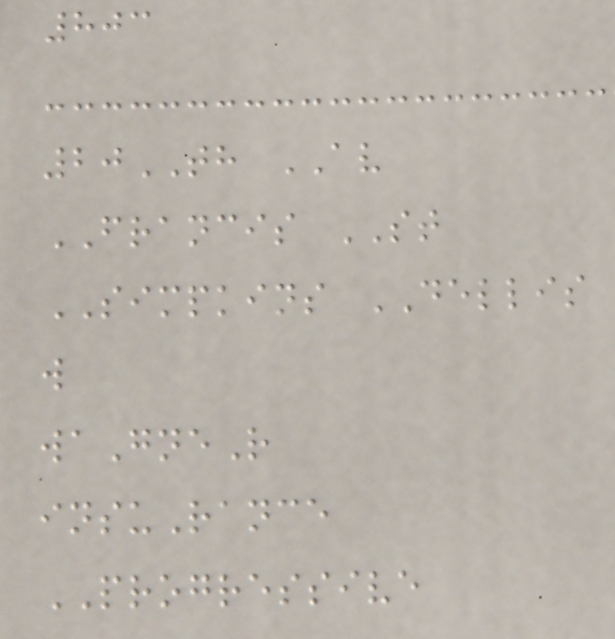803
20TH AV
FRANCIS ST
SIMPKINS DELLIS
w
waGneR
insuRance
PROGRESSIVE
